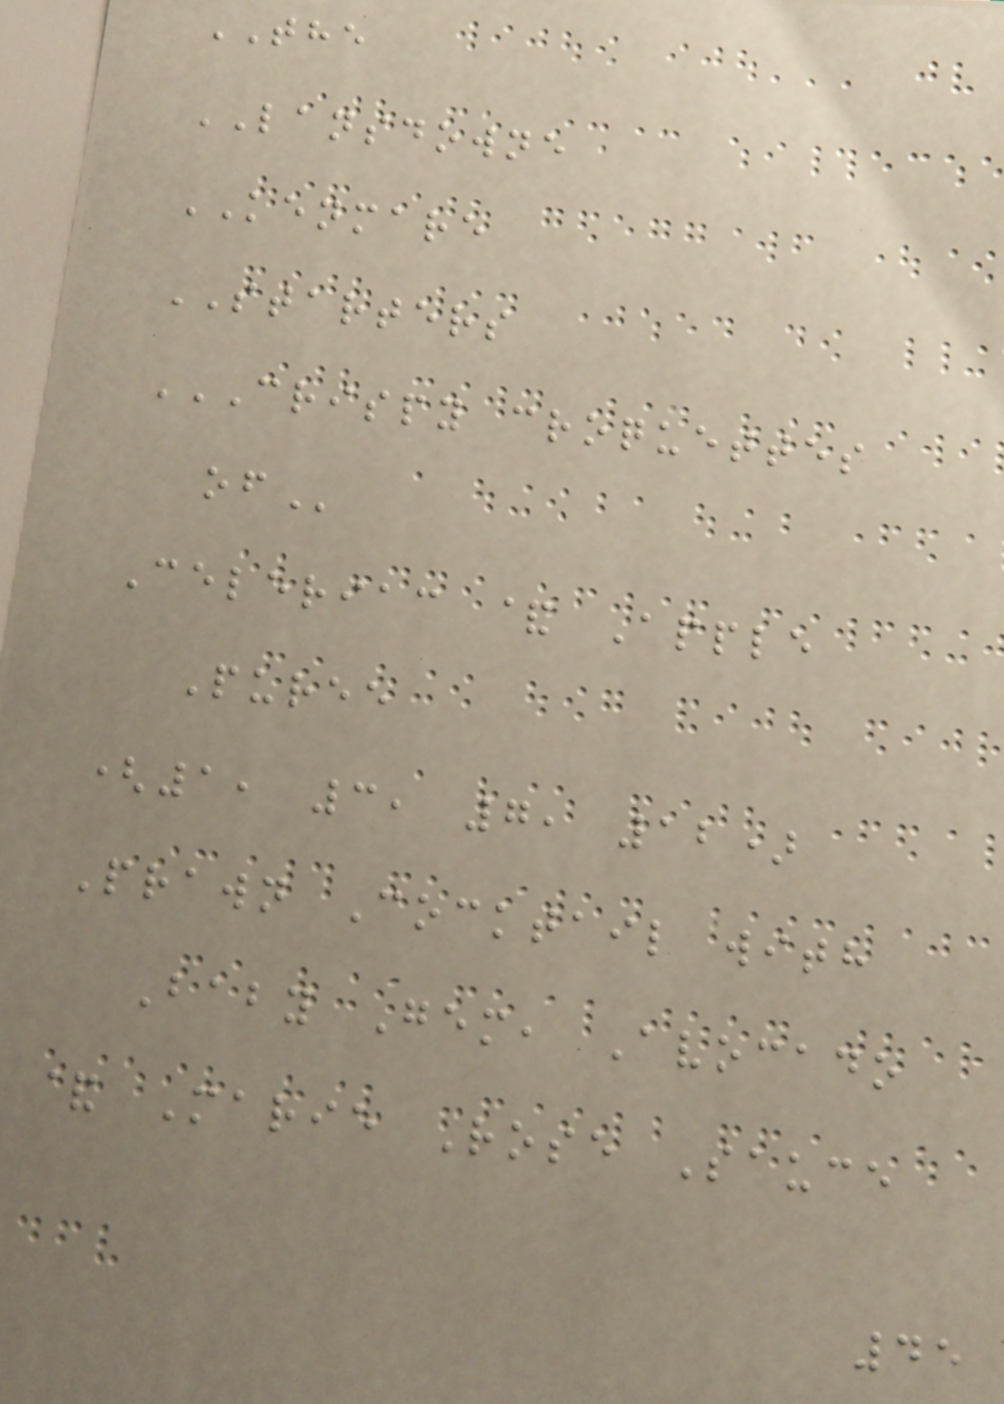THE
LANSDOWNE
KENMARE
STARTERS
CRISPY CROQUETTES
OF
Celeriac & Apple
Puree
(1, 3, 7, 12)
Prawn Cocktail with
Baby Gem, Avocado
& Marie Rose Sauce
45
